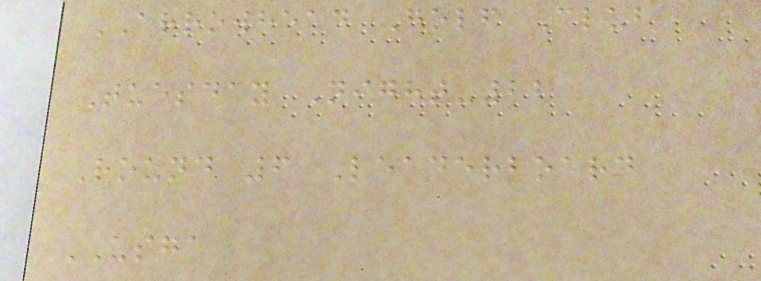ARROWHEAD Golf Club
Tuesday Night-22
Round 6 Leaderboard
USGA
